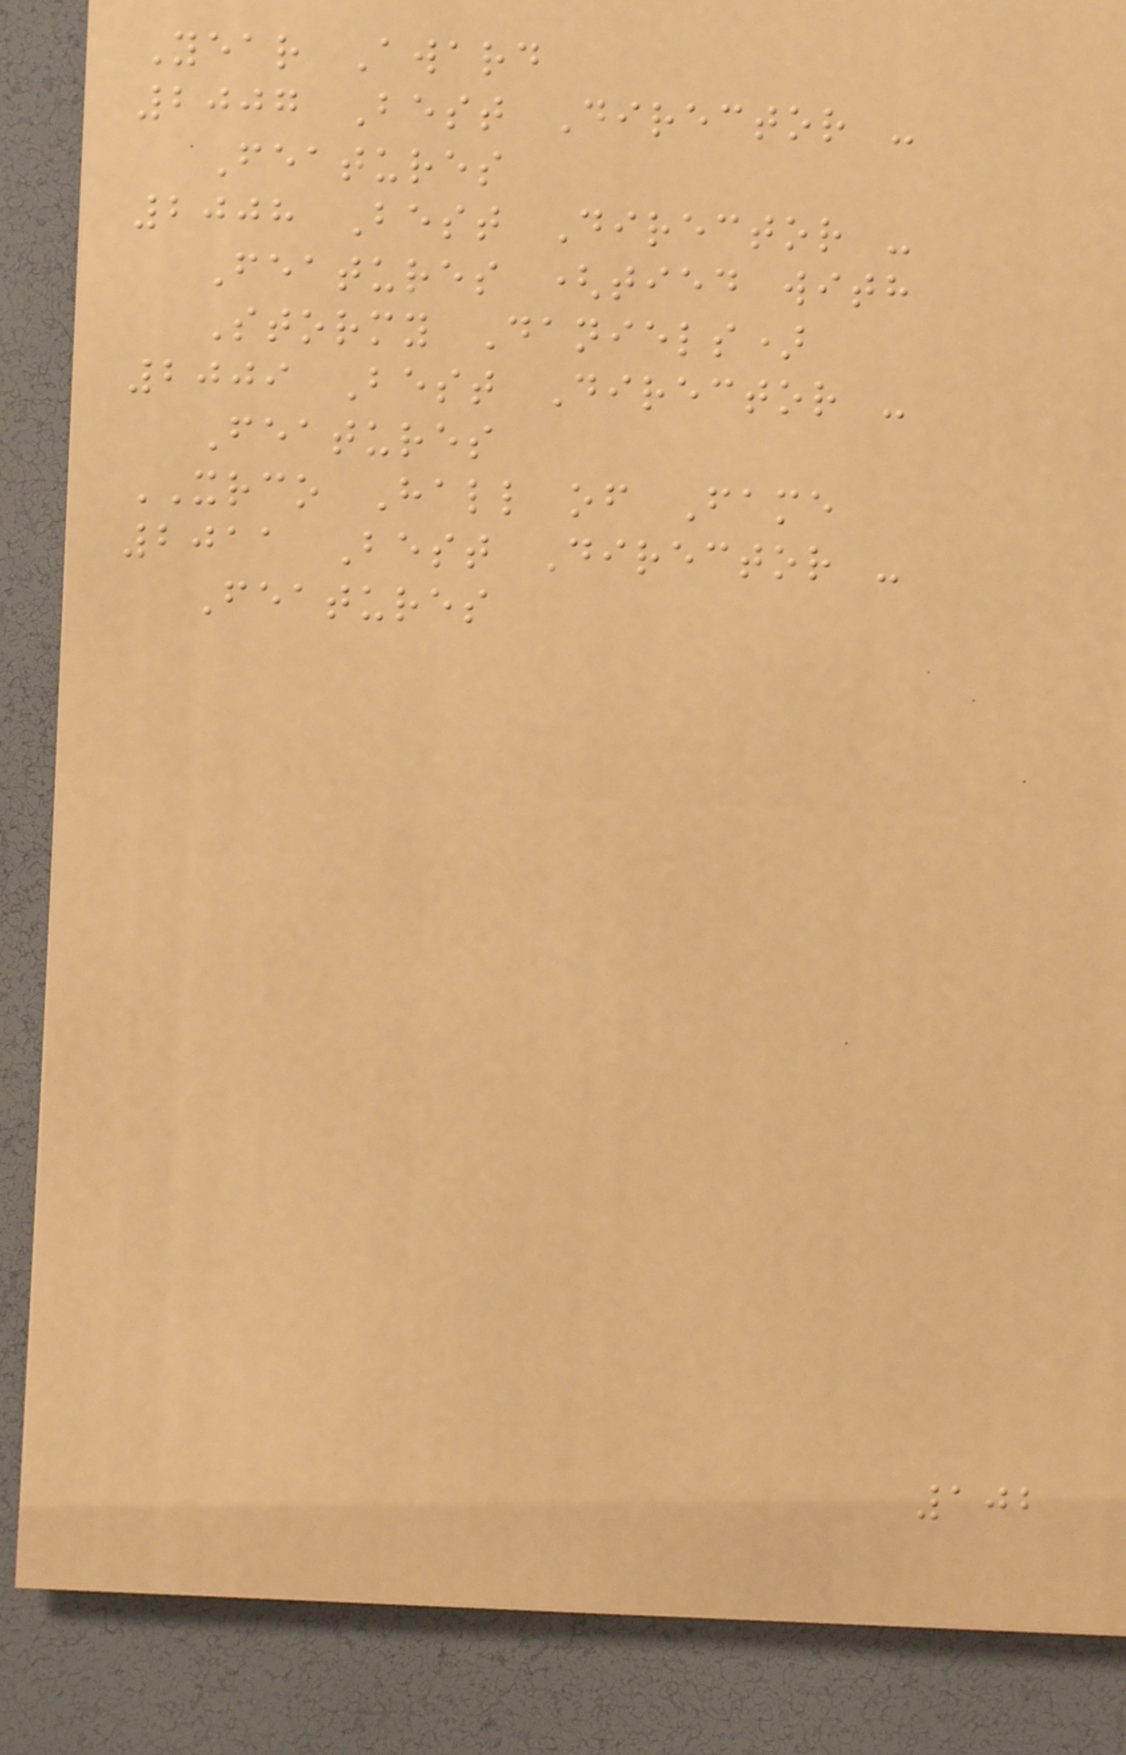Year Award
2007 Best Director -
Features
2008 Best Director -
Features (tied with
Stormy Daniels)
2009 Best Director -
Features
XRCO Hall of Fame
2011 Best Director -
Features
102
